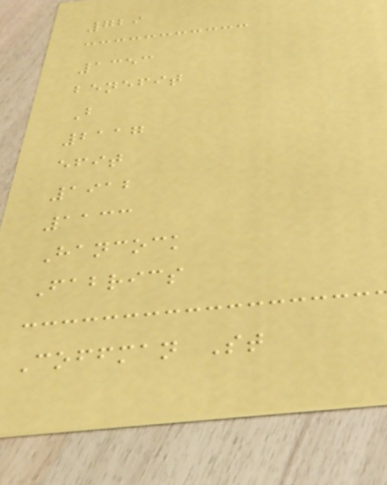729
1353
benefit
B
2117
efit
1912
1133
Hancock
Fabrics
Coffman St
